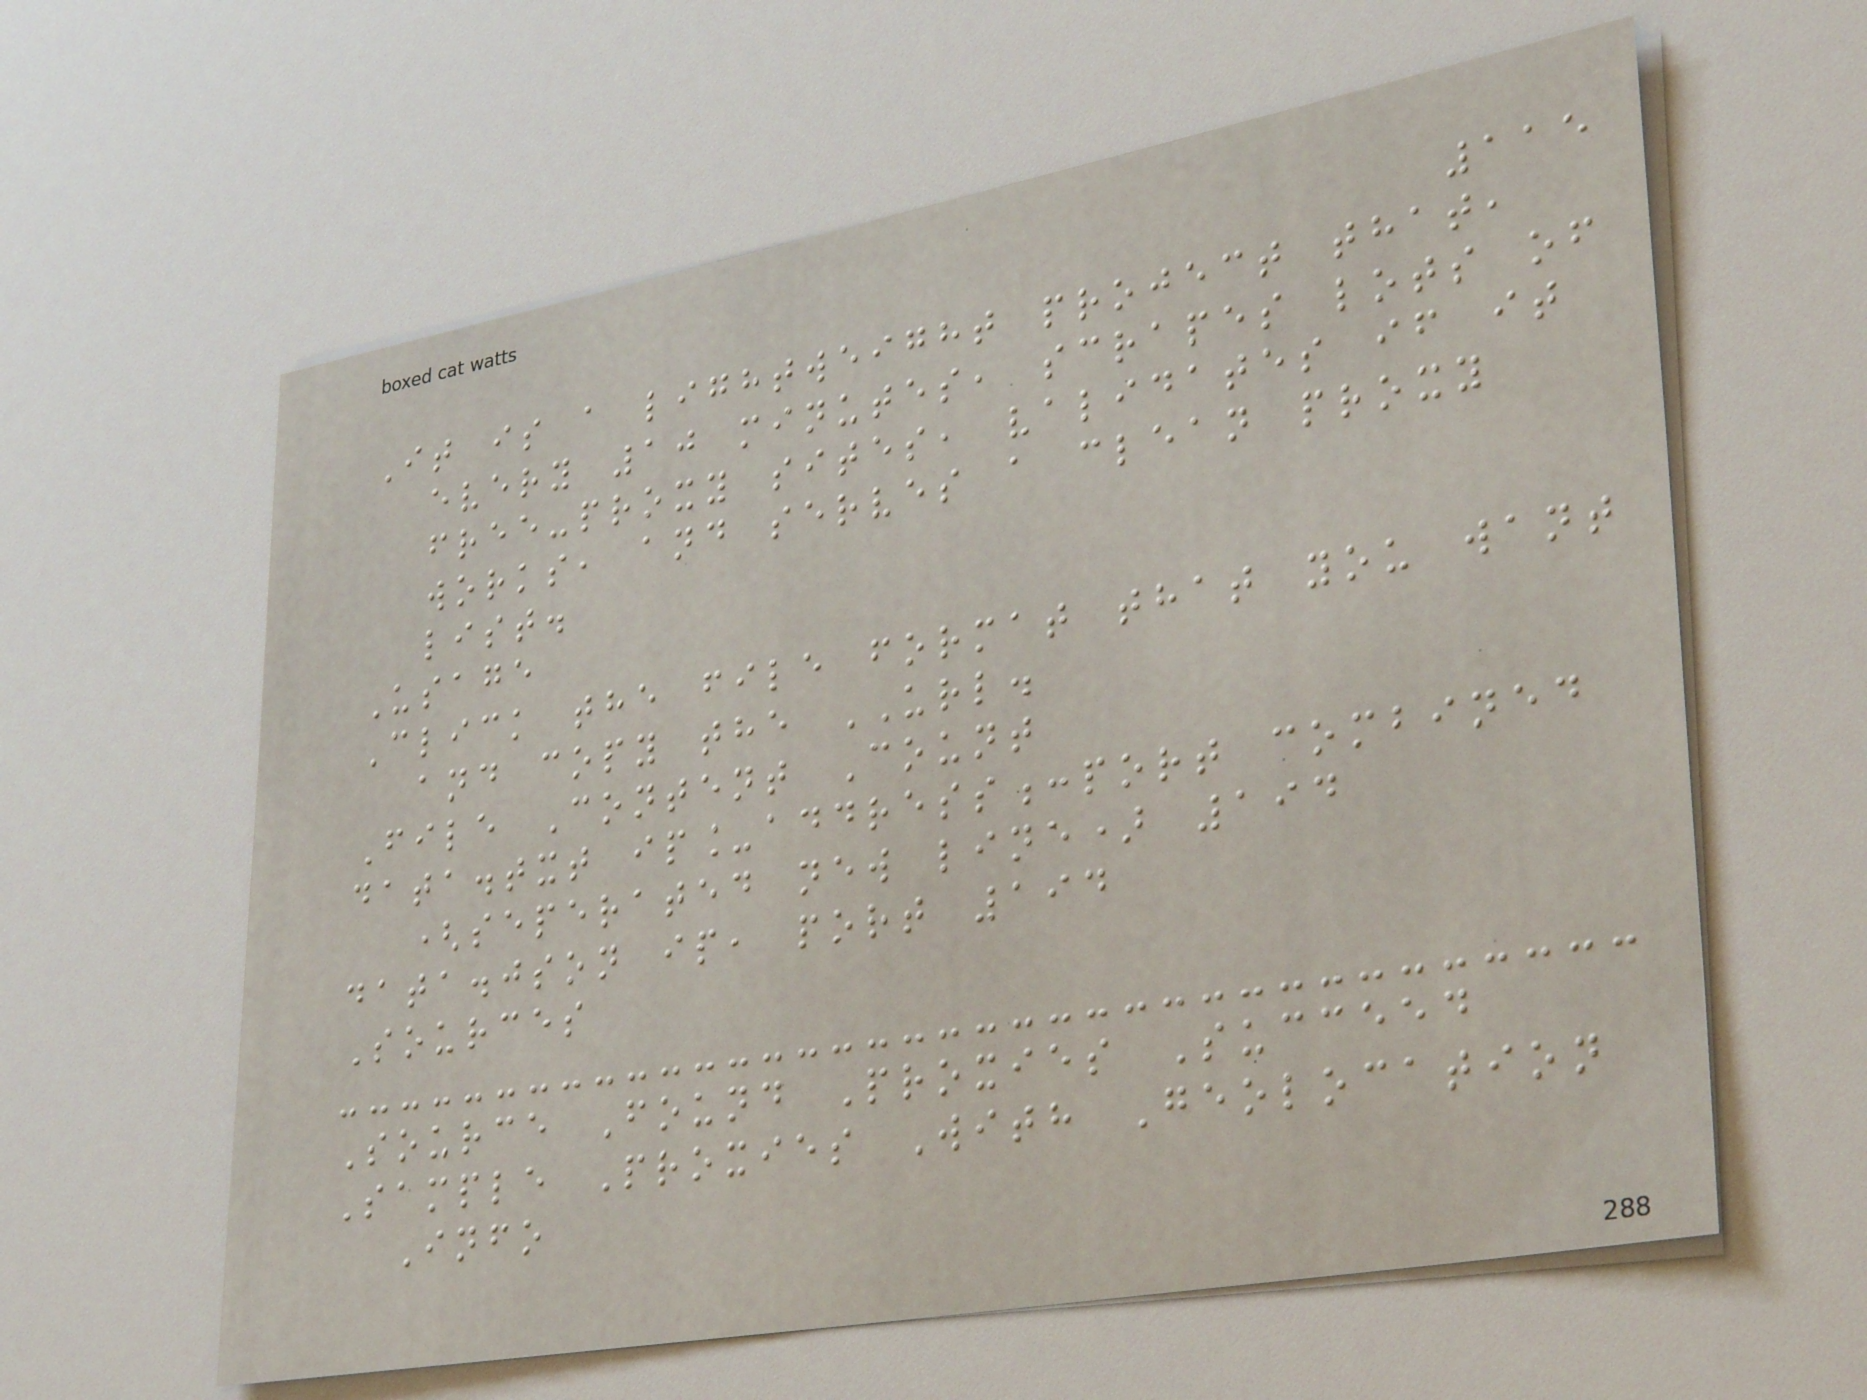115
It is a lightweight project that,
every 10 minutes, scrapes lots of
free-proxy sites, validates if it
works, and serves a clean proxy
list.
Usage
Click the file format that you want
and copy the URL.
File Content Count
data.txt ip_address:port combined
(seperated new line) 194
data.json ip, port 194
Sources
Source Found Proxies Succeed
Sample Proxies With Geolocation
Info
